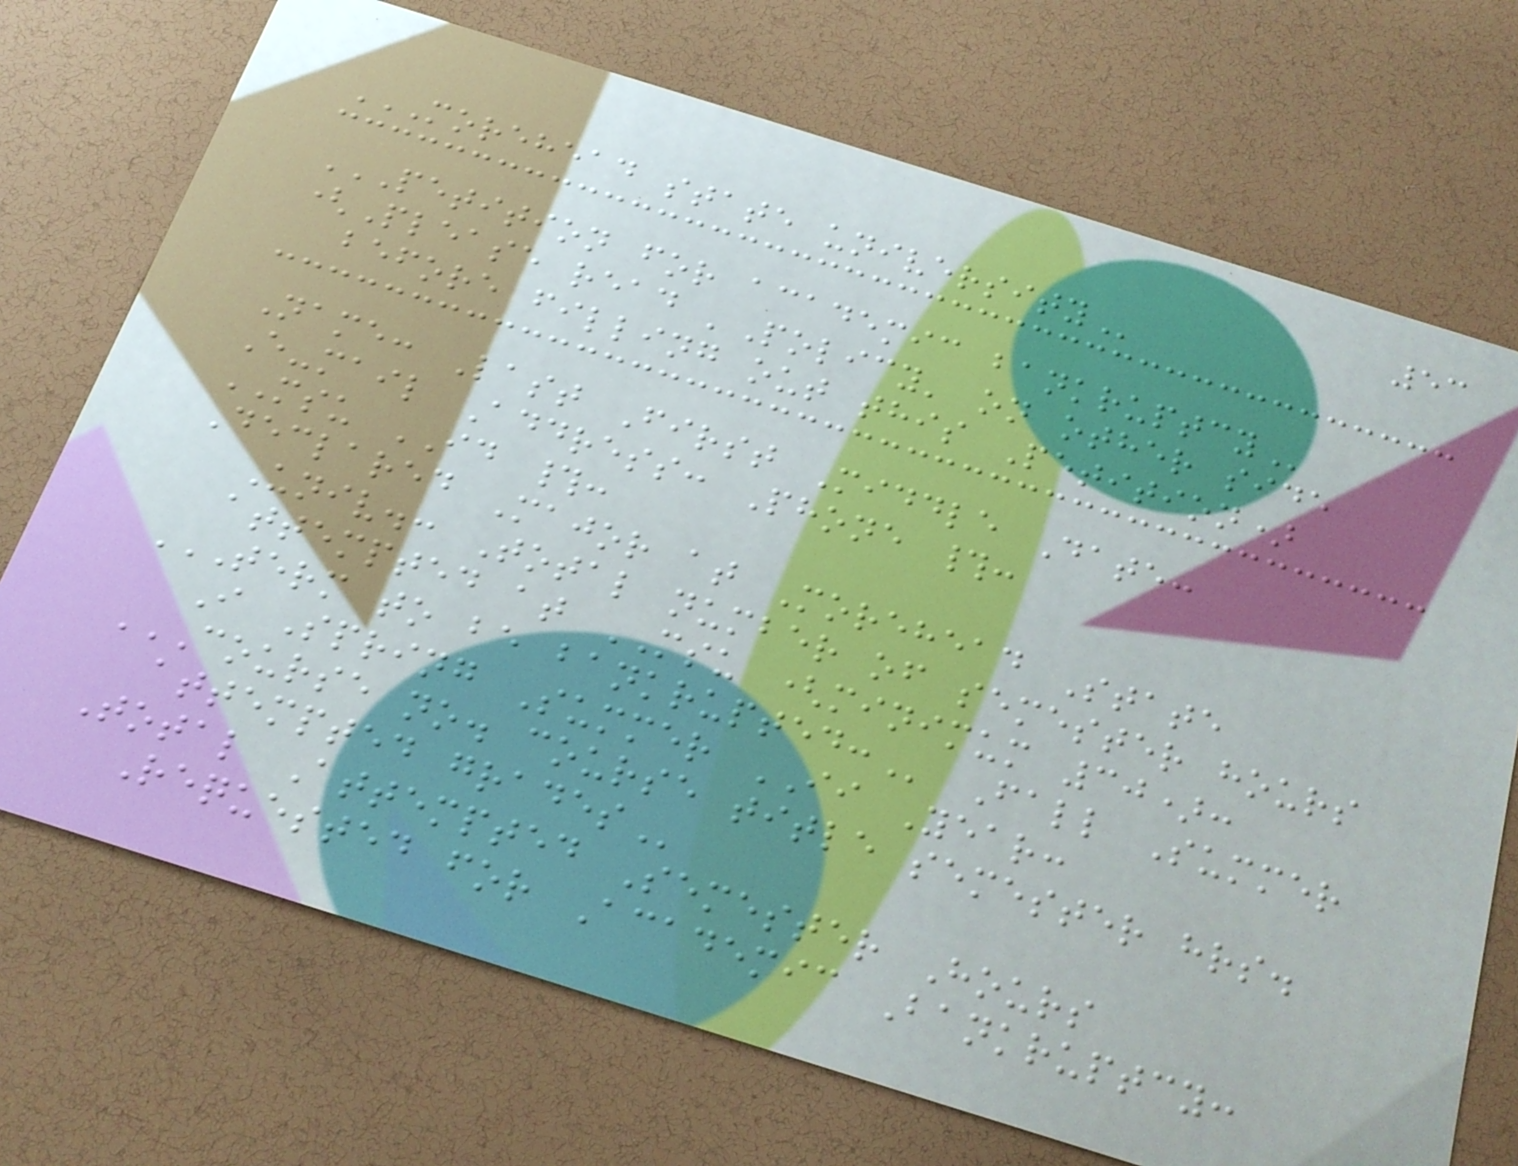53
MOREHEAD STATE UNIVERSITY
PETITION FOR ACADEMIC BANKRUPTCY
(Please read 'Policy' on other side
before filling out this Petition)
Name: Last First Middle Date:
E-mail Address: Phone #:
MSU ID #:
Declared Major at Morehead State
Univ.: Total number of semester hours
attempted at MSU (minimum 30):
TERM TO BE BANKRUPTED: Fall Summer
I Spring Summer II Year:
COURSE NO. COURSE TITLE SEMESTER HRS.
ATTEMPTED GRADES
Total Attempted Semester Hours
Requested for Academic Bankruptcy:
